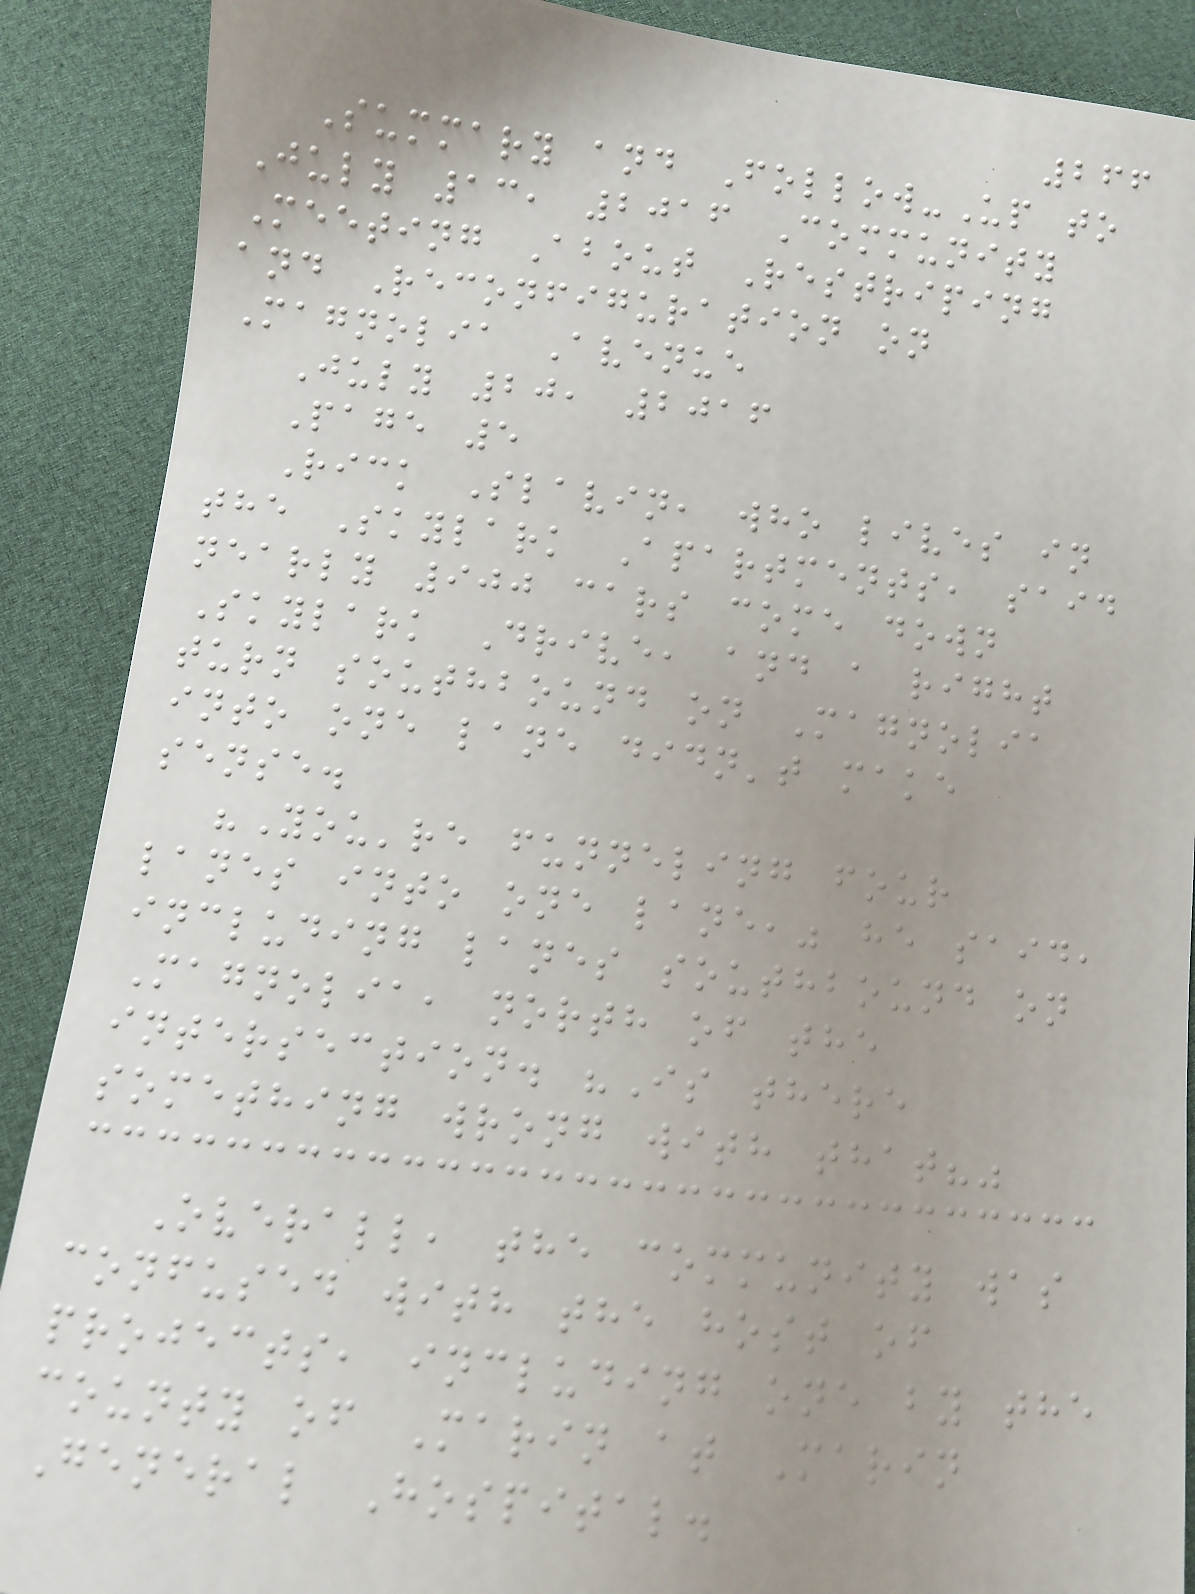266
Summary and Follow-Up to
July 13, 2016 Community
Meeting About Restriping
and Reconfiguration on
Magnolia Avenue
July 20, 2016
Page 5
Rick Slavin, who lives in
the Skylark Apartments, said
nearly 900 cars come down
Skylark Drive, and a right
turn southbound on Magnolia
into one lane didn't make
sense.
"You're funneling four
lanes into one lane," he said,
including lanes southbound on
Magnolia, north of the
intersection. "Is there
something wrong with that?"
Overall, the community was
confused with the host of
projects, including one by the
county of Marin at Marin
General Hospital.
